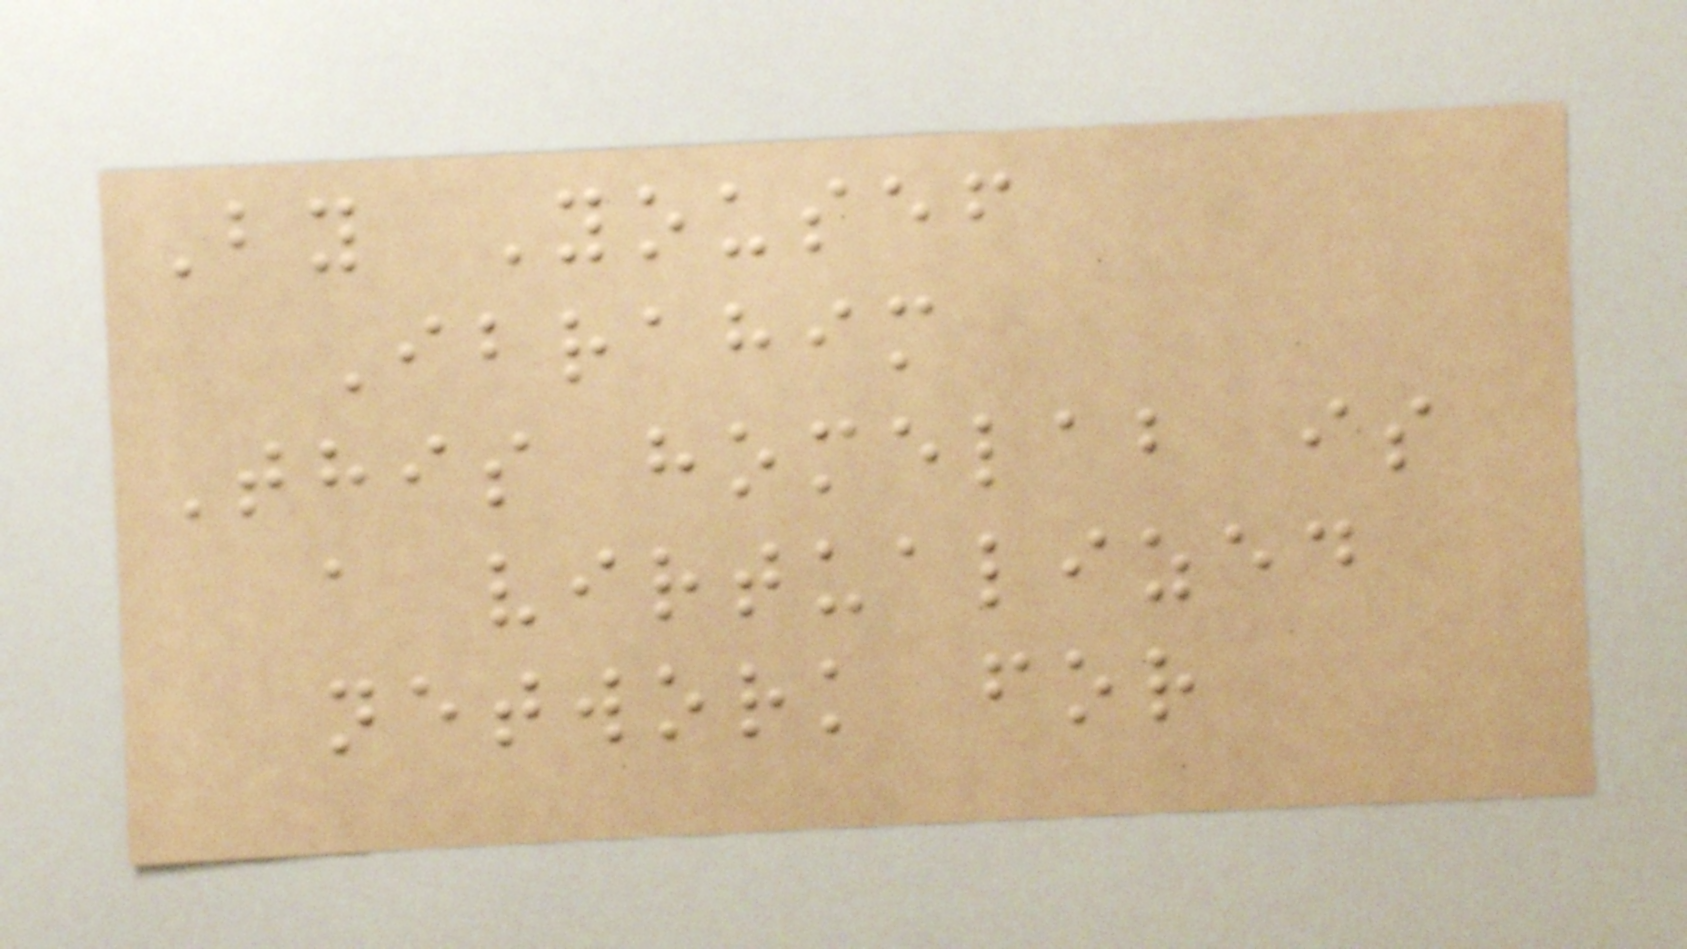By Yousef
Ibrahim
This homelab is
a virtualized
network for
